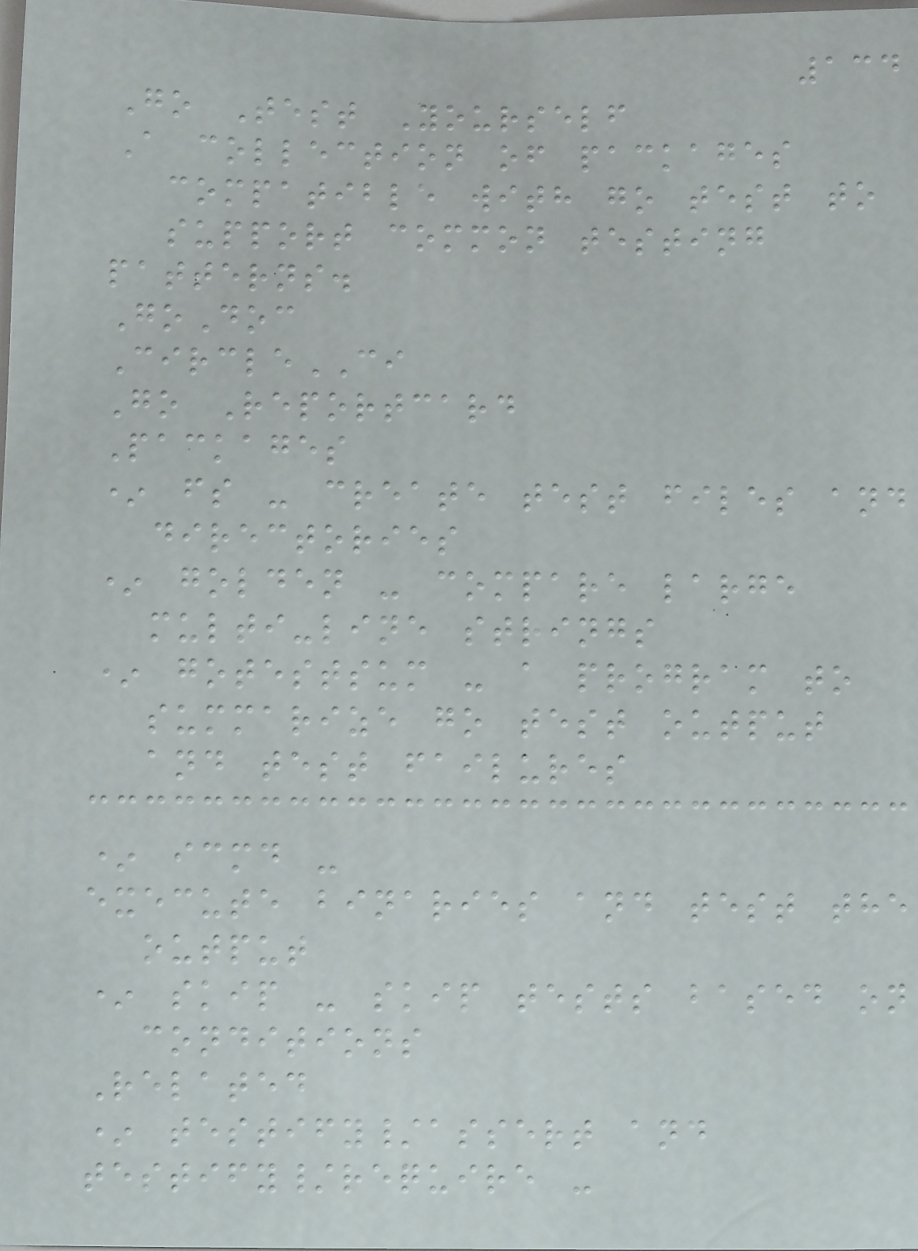134
Go Test Yourself
A collection of packages
compatible with go test to
support common testing
patterns.
GoDoc
CircleCI
Go Reportcard
Packages
* fs - create test files and
directories
* golden - compare large
multi-line strings
* gotestsum - a program to
summarize go test output
and test failures
* icmd -
execute binaries and test the
output
* skip - skip tests based on
conditions
Related
* testify/assert and
testify/require -
